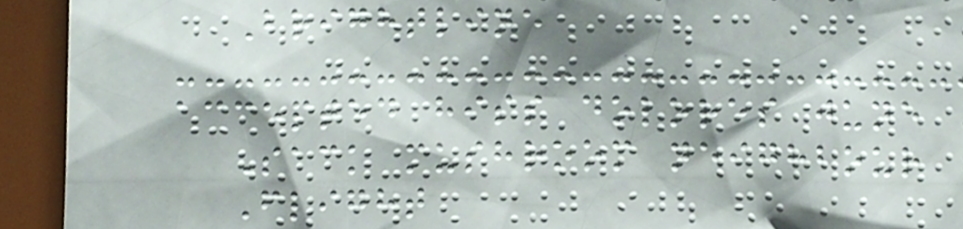Brightline
accepted hiss dolores june
Sack mushroom neighbour
Flight
